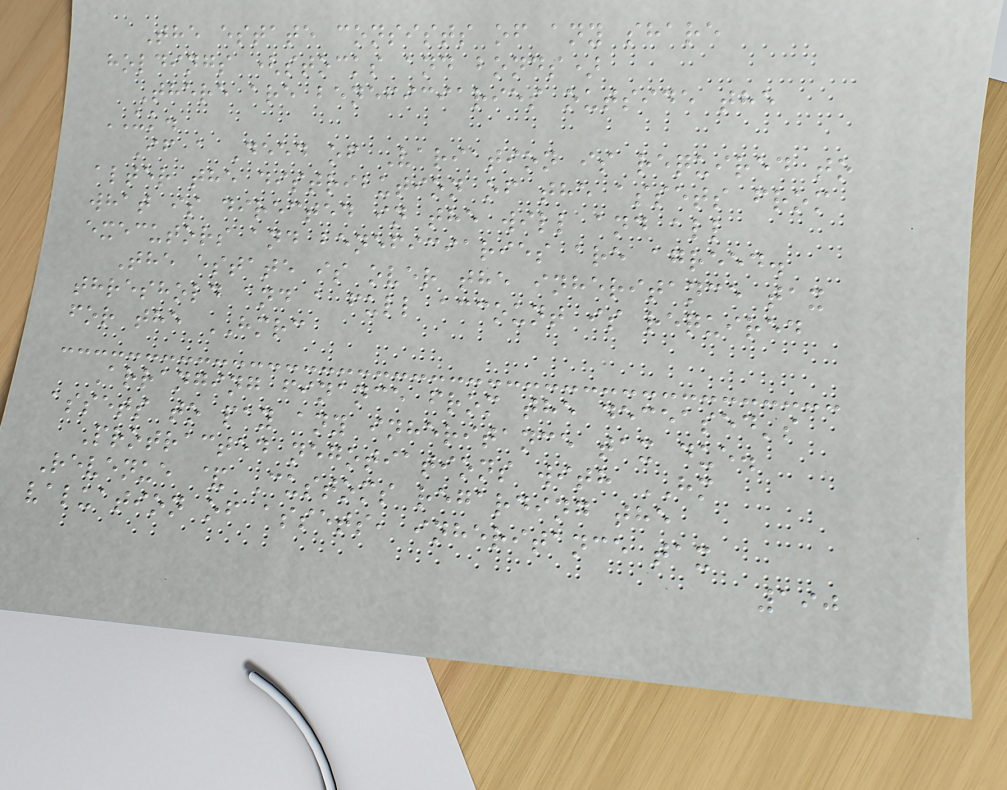The estate consists of any share
holdings (stocks and bonds)
There are beneficiaries outside the
UK.
If a Deed of Variation is required to
alter the distribution of the assets from
what is directed in the will and all
executors and beneficiaries are agreed.
The estate is over the inheritance tax
threshold and a full account is required
for the HMRC
Arranging finance from the deceased's
assets to pay any inheritance tax due.
Protracted negotiations with HM
Revenue & Customs regarding the
valuation of assets, inheritance tax
190
